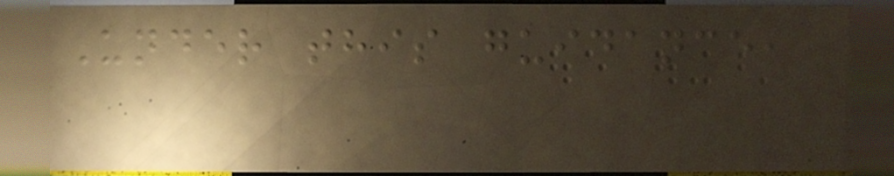Under this guidance,
